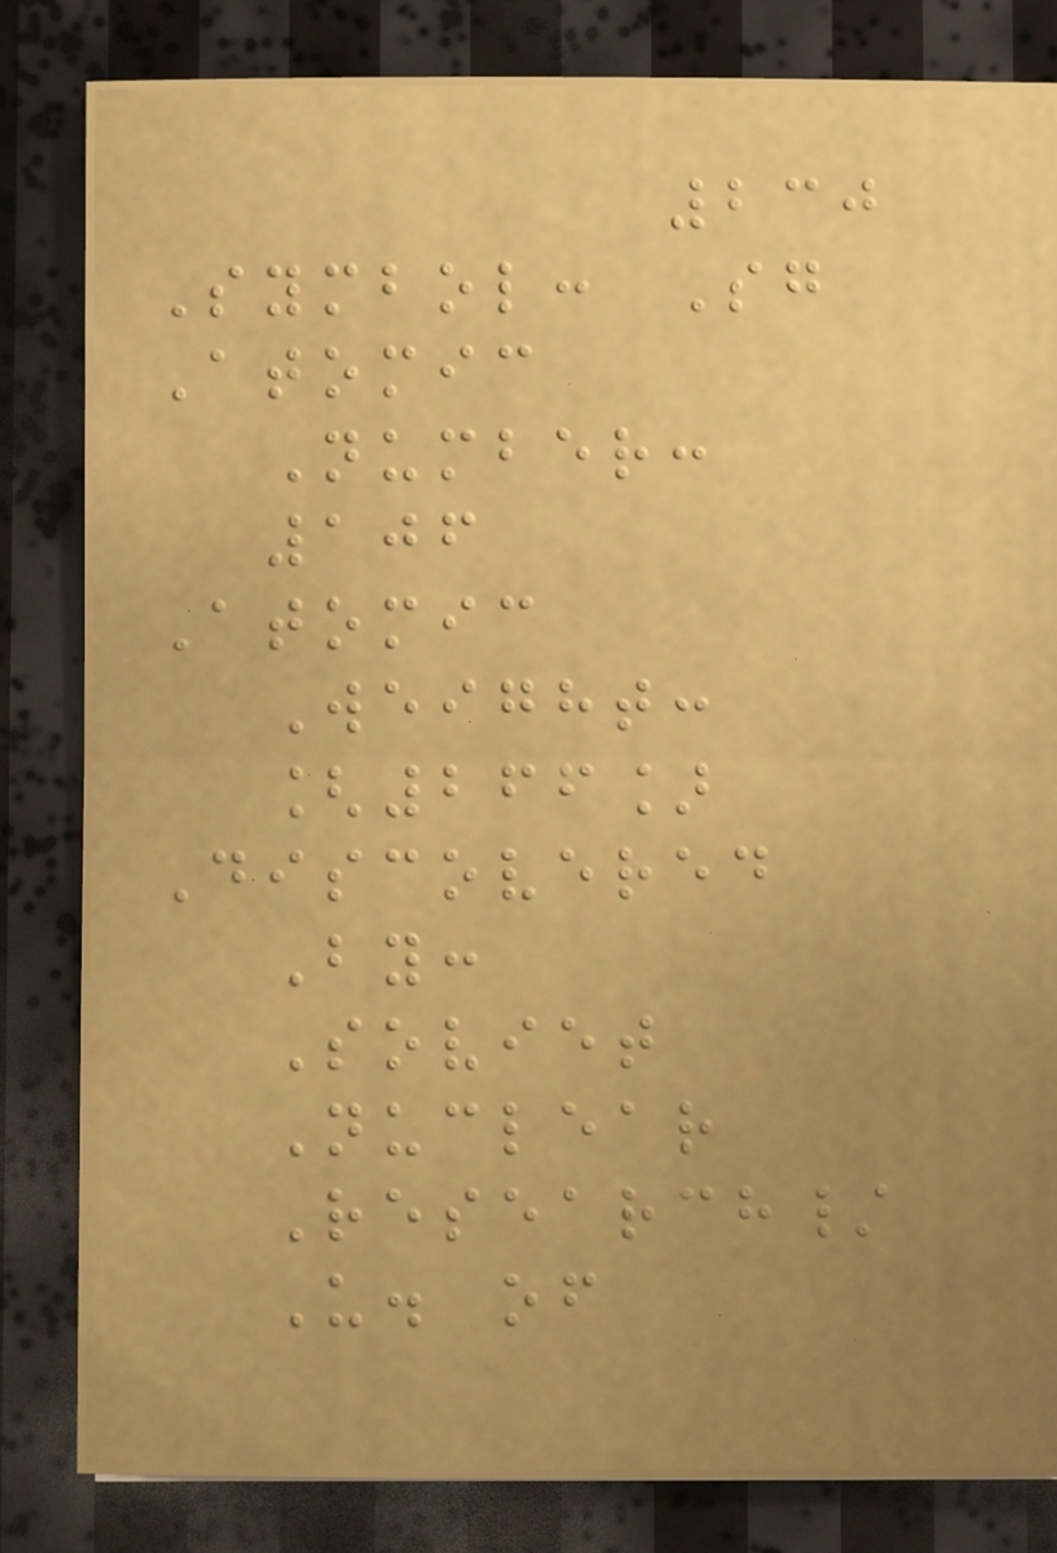230
Symbol: Sg
Atomic
Number:
106
Atomic
Weight:
[266]
Discovered
By:
Soviet
Nuclear
Research/
U. of
